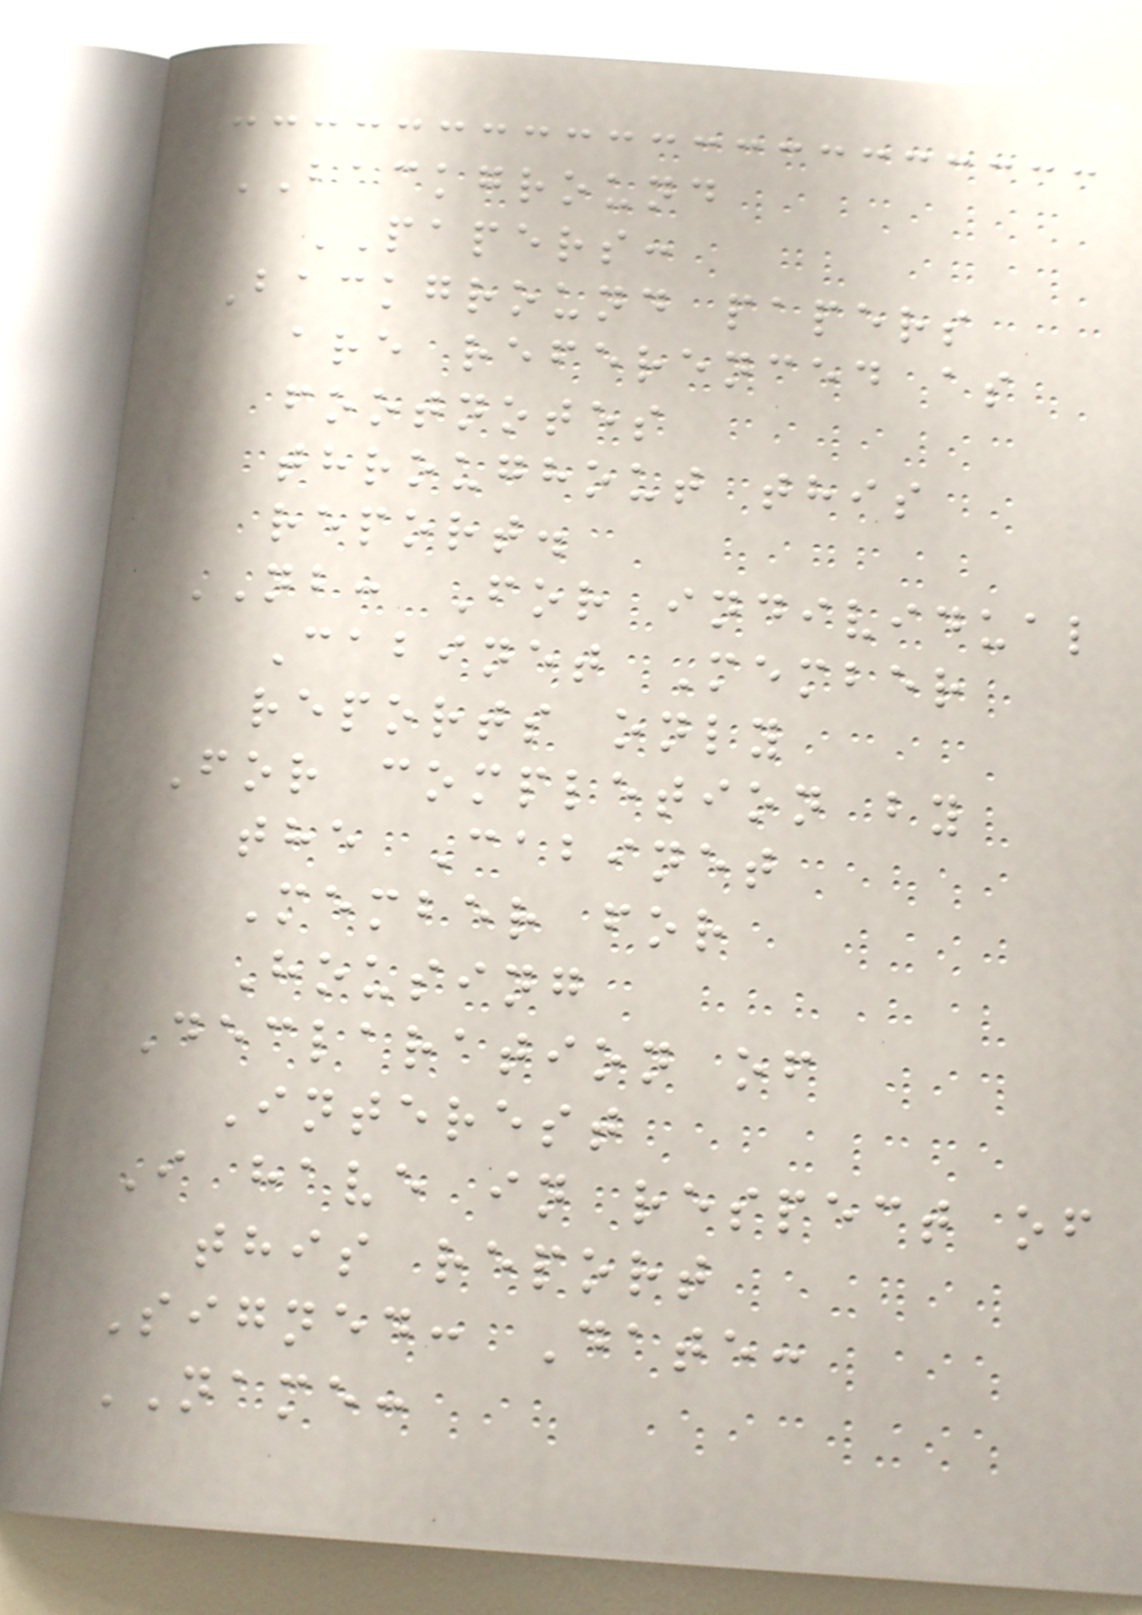BACKGROUND
PAPERS:
Background papers
are referenced as
footnotes
throughout this
report.
NB: For individual
Cabinet Member
reports only
For completion by
the Cabinet
Member for
Housing
Declaration of
Interest
I have in respect of
this report
Signed: Date:
NAME:
